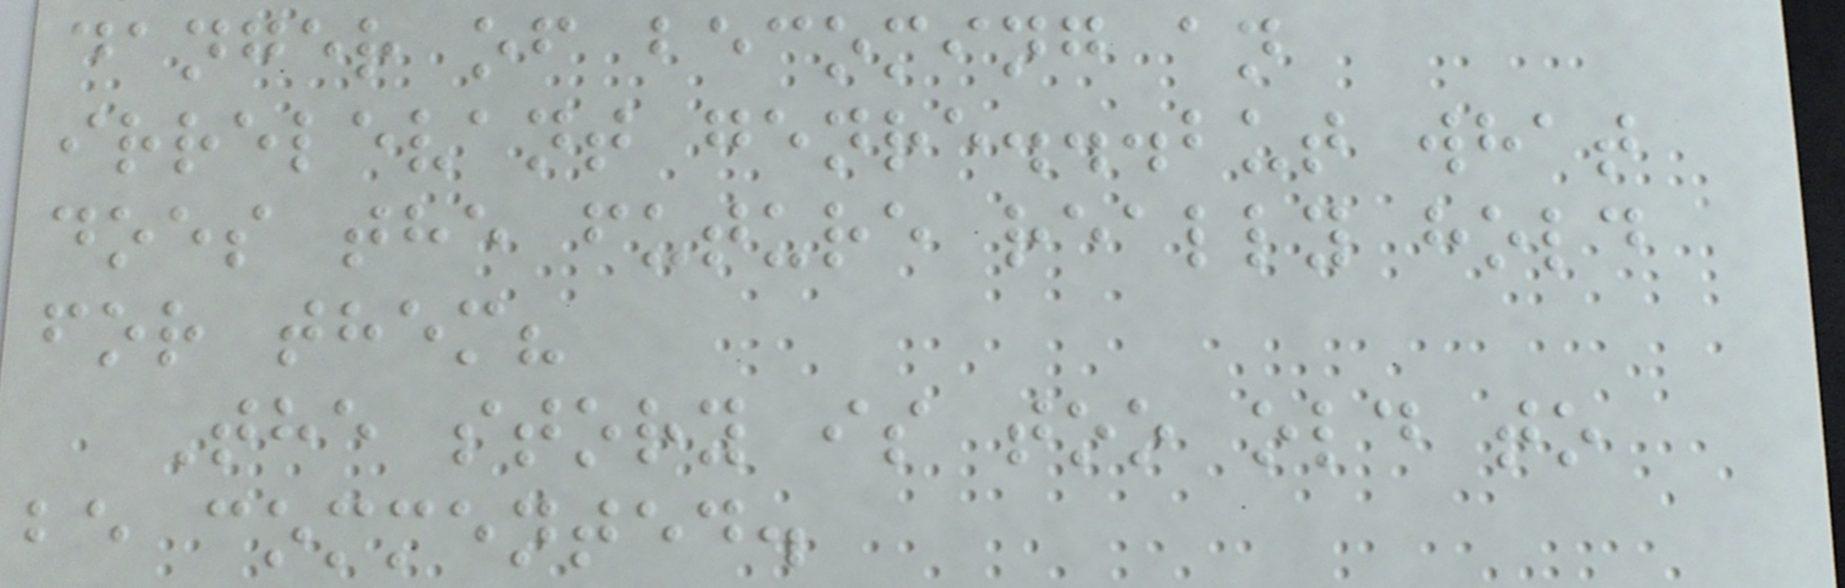danger of becoming an
irrelevant genre...but what
does the future really hold
for them?
The story is too old to
be commented.
